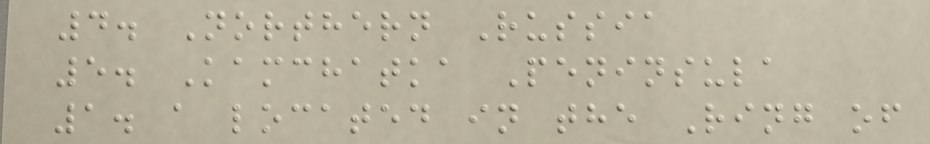4. Northern Russia
5. Kamchatka Peninsula
1. a located in the Ring of
